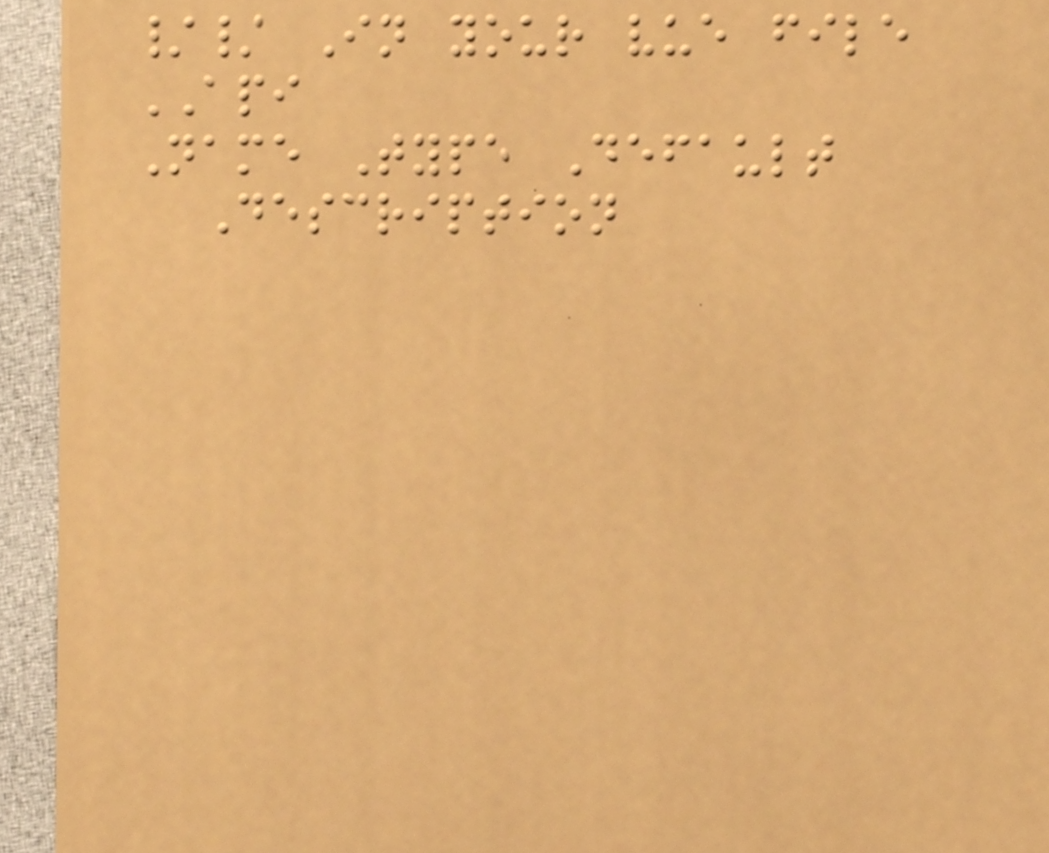// In your vue file
API
Name Type Default
Description
